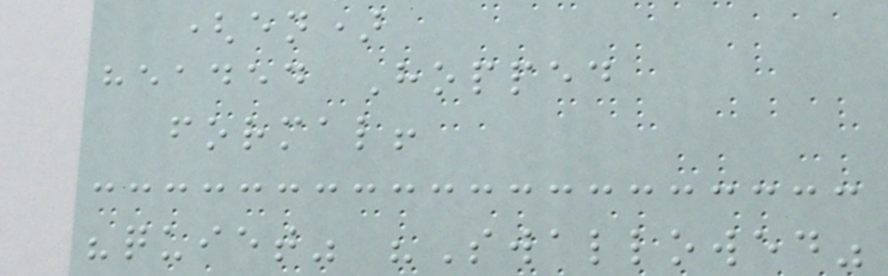(en)
headed Hopped
formal!
"quiet" "Swallowed"
